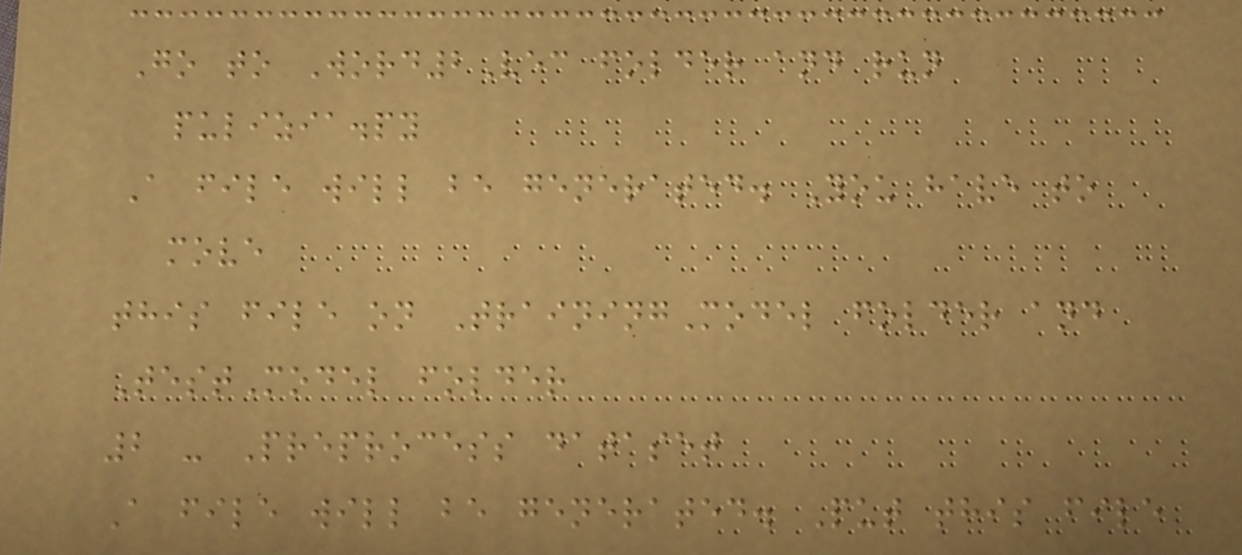Go to Word2Vec folder and run
pulizia.py
A file will be generated. You have to
move
this file on TrainingModel folder and
TestModel folder
2 - Preprocess dataset
A file will be generated. Put this file
